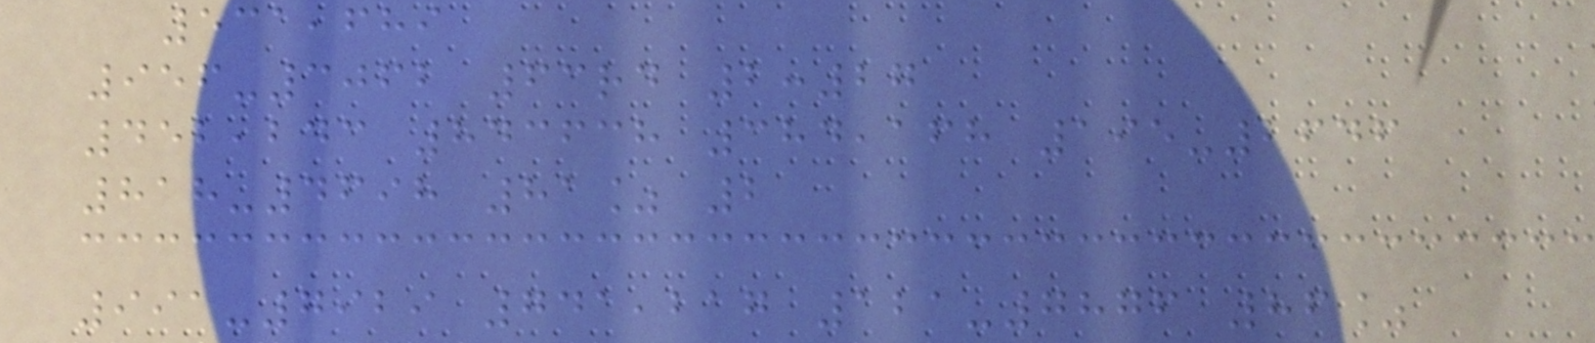531,689
956-3062 63rd 2:27
452,243 843638 384,168 195-2646
818-4698 81% 2
991-7929 741,217 121-7876 86%
